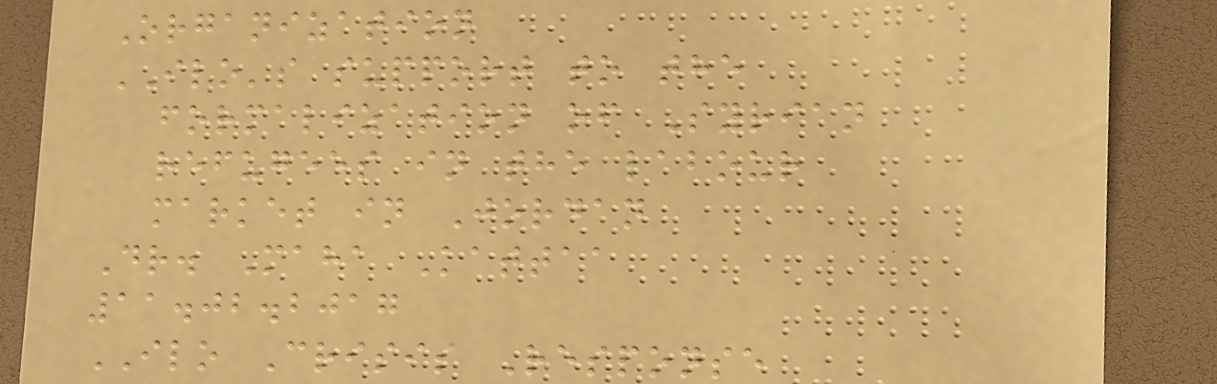Organization
ILO's support to the
formalization of Syrian
refugees in the labour
market in Jordan
Dr. Maha Kattaa
11.02.2017
ILO Crisis Response
